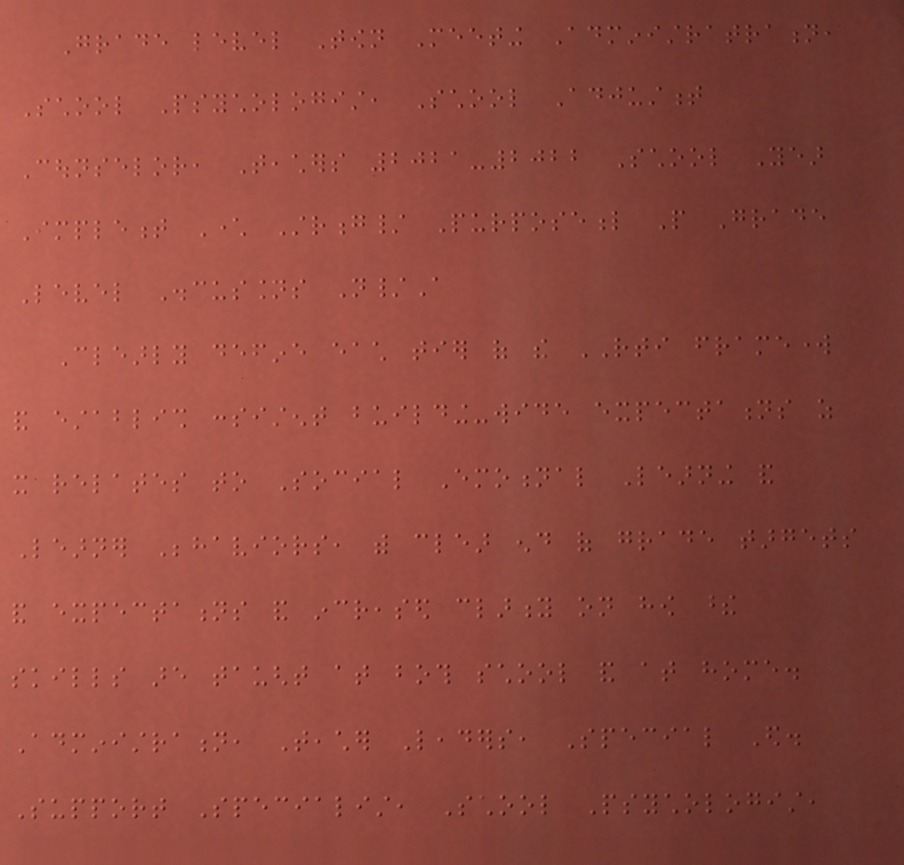Grade level Town Meeting Administratration,
School Psychologist, School Adjustment
Counselor, Teachers 2021-2022 School Year
Implement Character Strong/ Purposeful People Grade
Level Discussions N/A
Clearly define each tier of the RTI framework
and establish consistent building-wide expectations as
it relates to Social Emotional Learning and
Learner Behaviors, with clear end of grade targets
and expectations and increased clarity on how these
skills are taught at both school and at home.
Administration, Teacher Leaders, Special Ed.
Support Specialist, School Psychologist,
